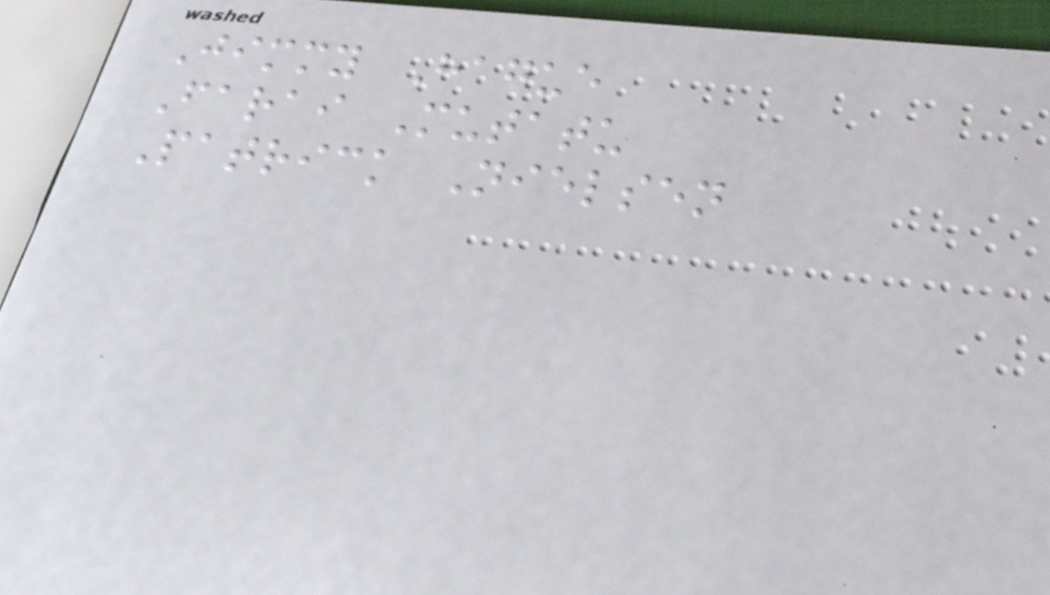Jimmy Hague
Farai Mutatu
Patrick Nielsen
